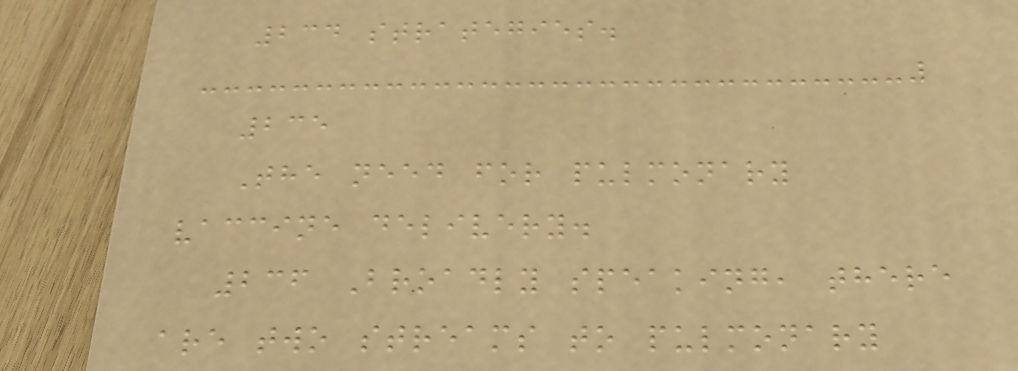234 strategies.
235
The need for pulmonary
vaccine delivery.
236 Broadly speaking, there
are two streams to pulmonary
